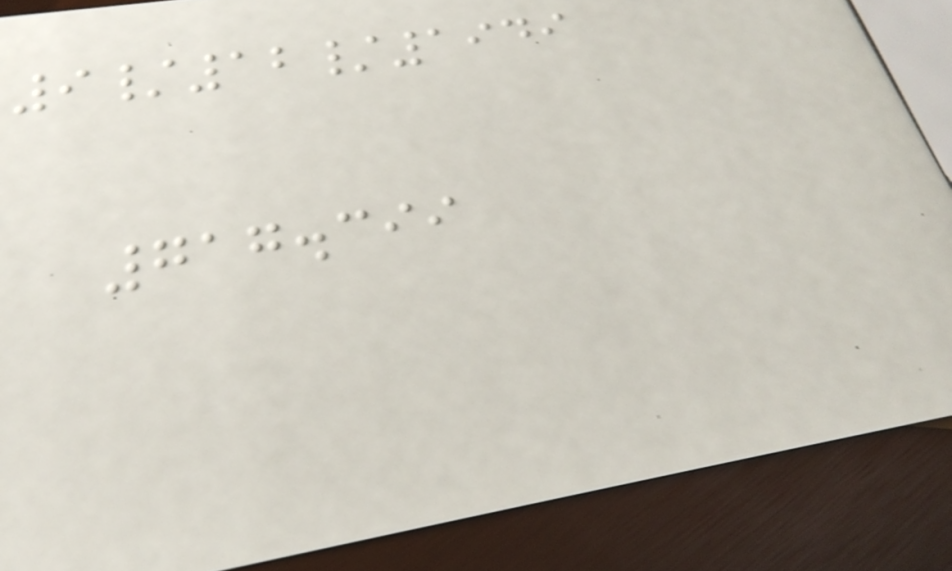9/12/1949
717.399
